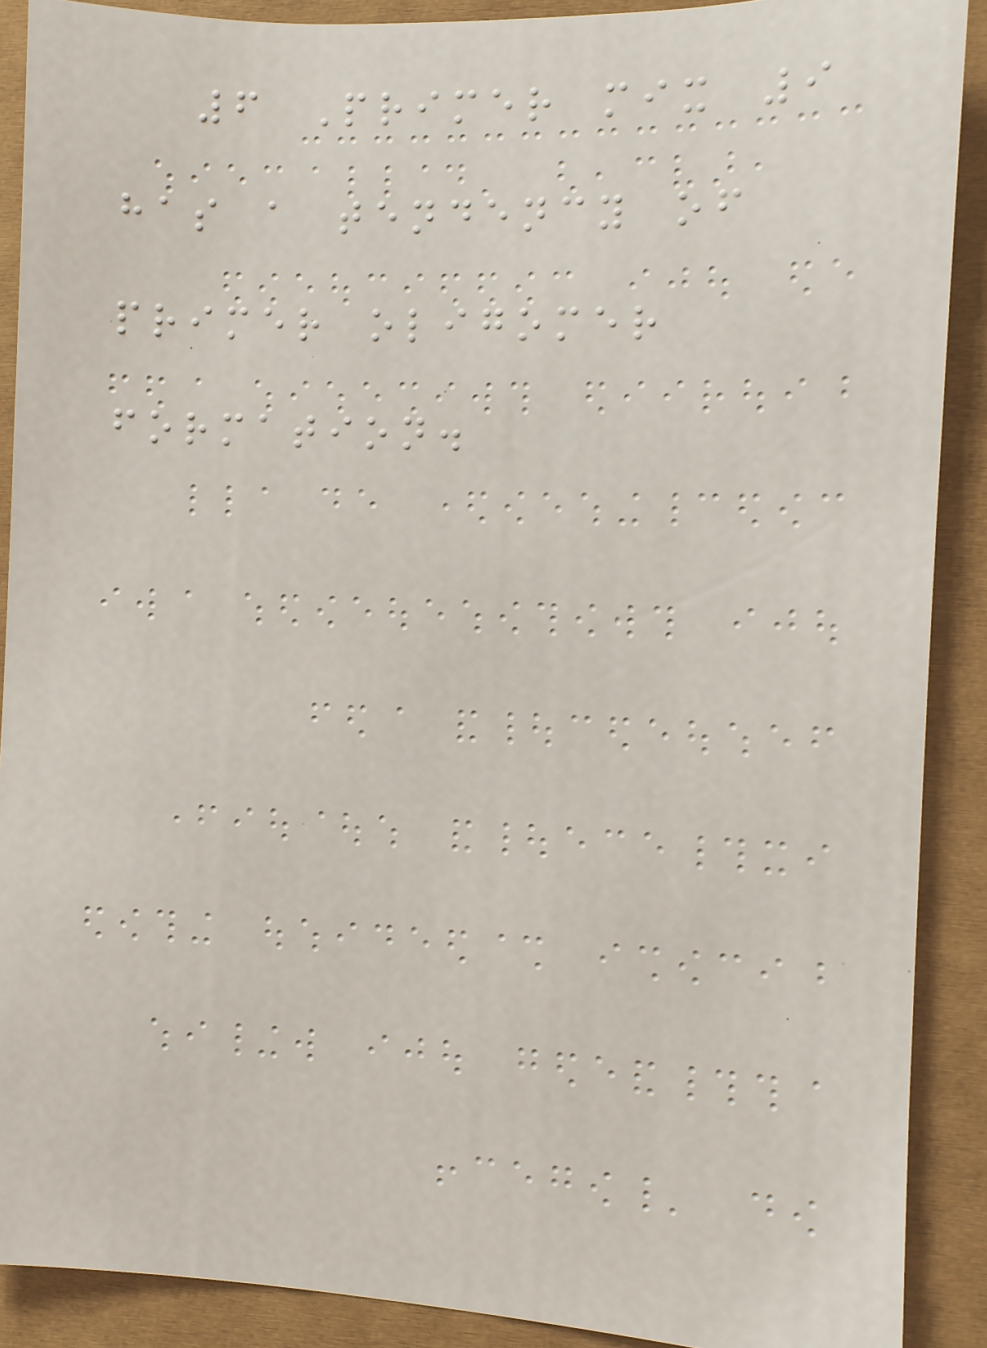6 Primer mix 9
has a tendency of
primer oligomer
formation.
